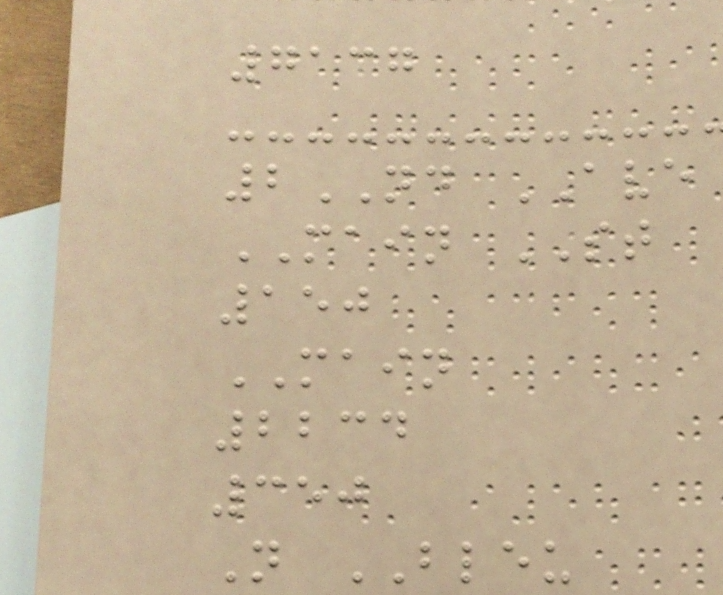7137
2ND AVE
MAIN ST
150
MAIN
2234
350
N BLEU
